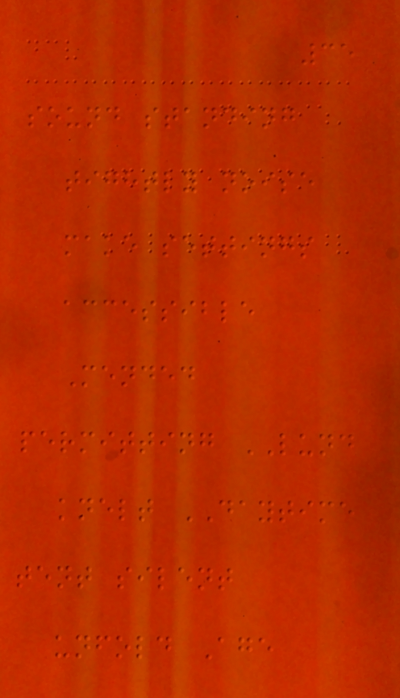35
sound standing
tightly noise
make settings
accessible
Mended
permitting LUND
knelt DAYTIME
tent silent
unfold Age
